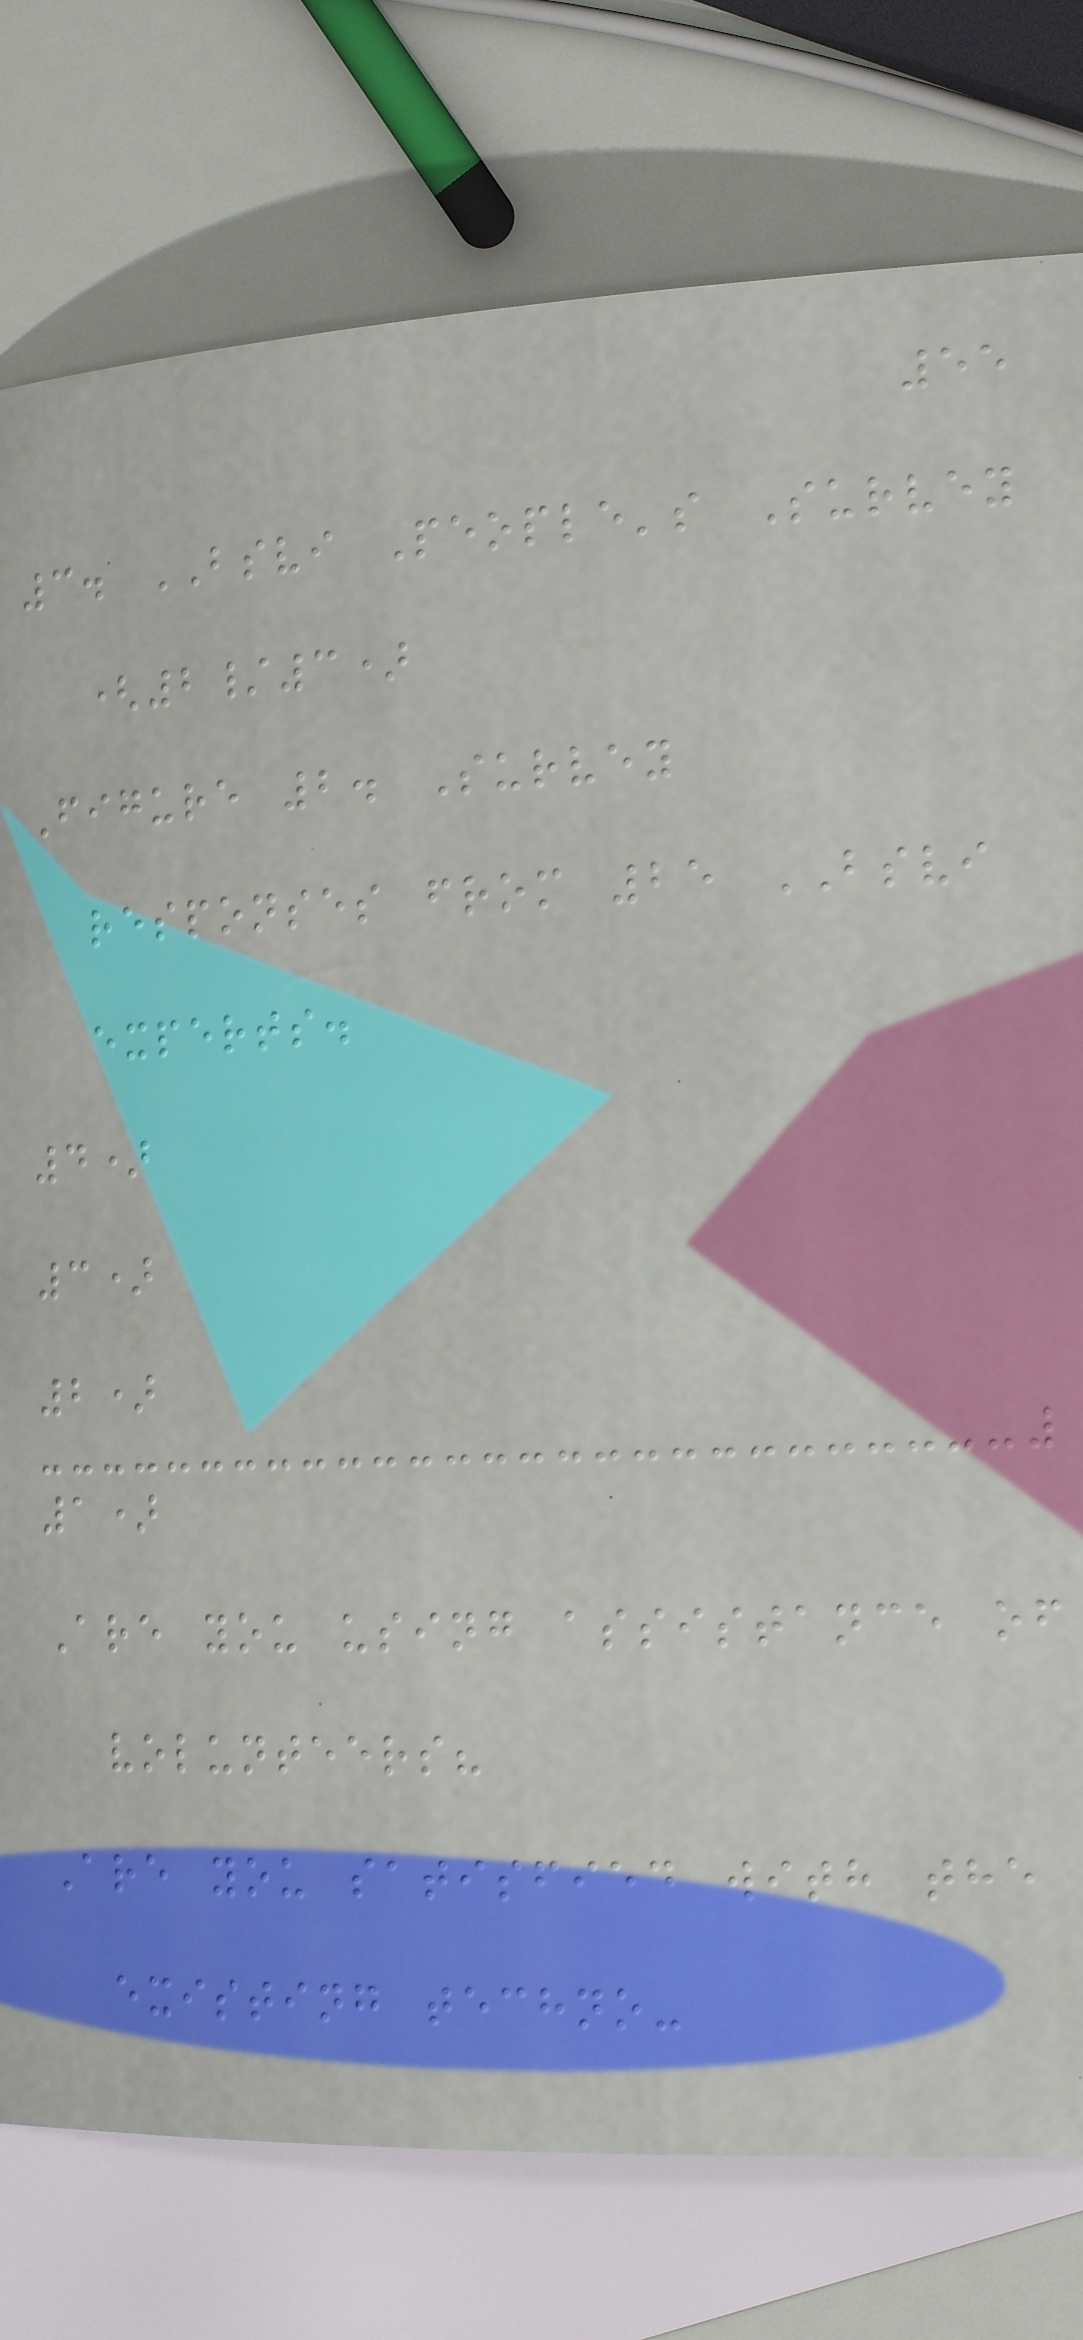55
3. BSVI People's Survey
(2/3)
Figure 2. Survey
responses from 25 BSVI
experts.
4)
3)
2)
1)
Are you using assistance of
volunteers?
Are you satisfied with the
existing techno-
